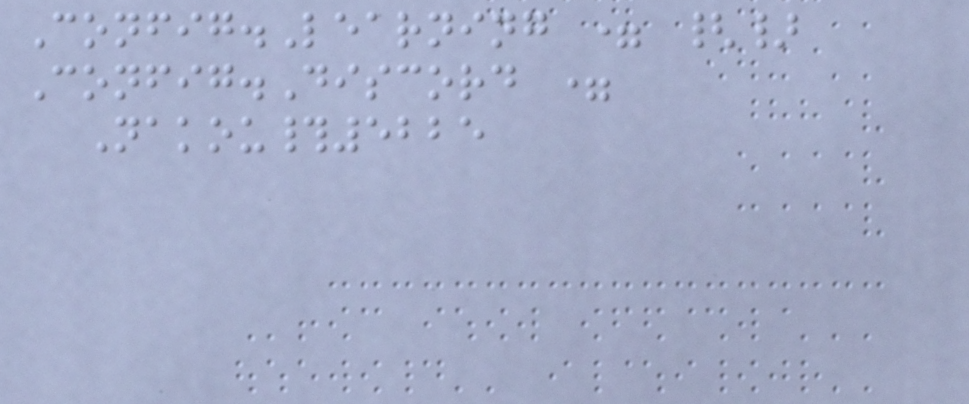Config.Learning = {}
Config.Discord =
Nakou#5225
